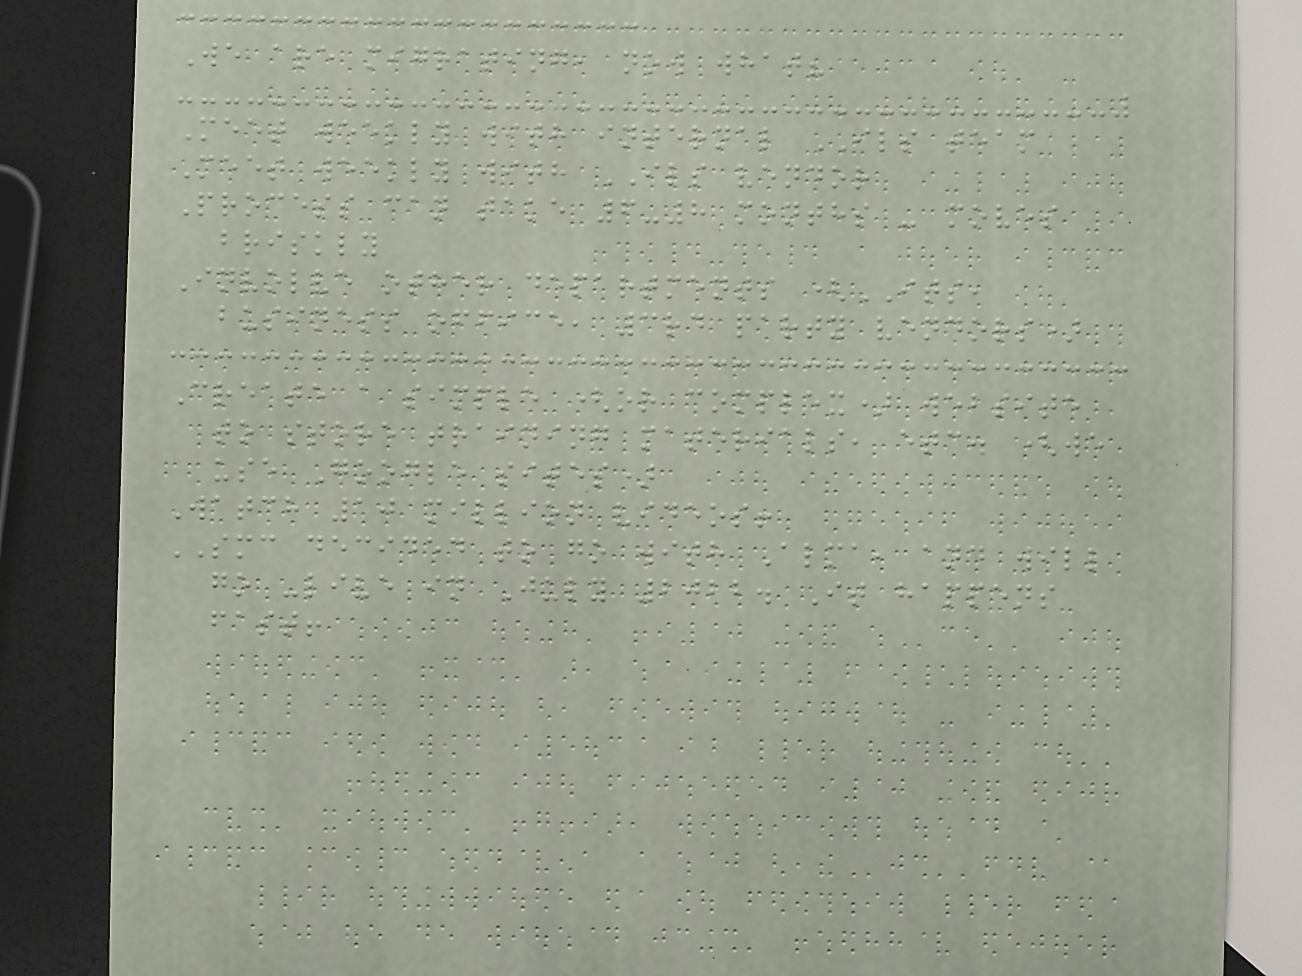We are migrating, now what?
Meet weekly with internal ILS team
Meet weekly with ILS vendor
Process can take 6-8 months - moves
briskly
Involve other departments (ITS,
business office, 3rd party vendors)
Create a simple (or complex) website
to store training materials, etc. (we
use Google sites)
Watch 10 million videos!
SMC decided to go with Alma, and will
go -live in July 2022. It happens
fast!
